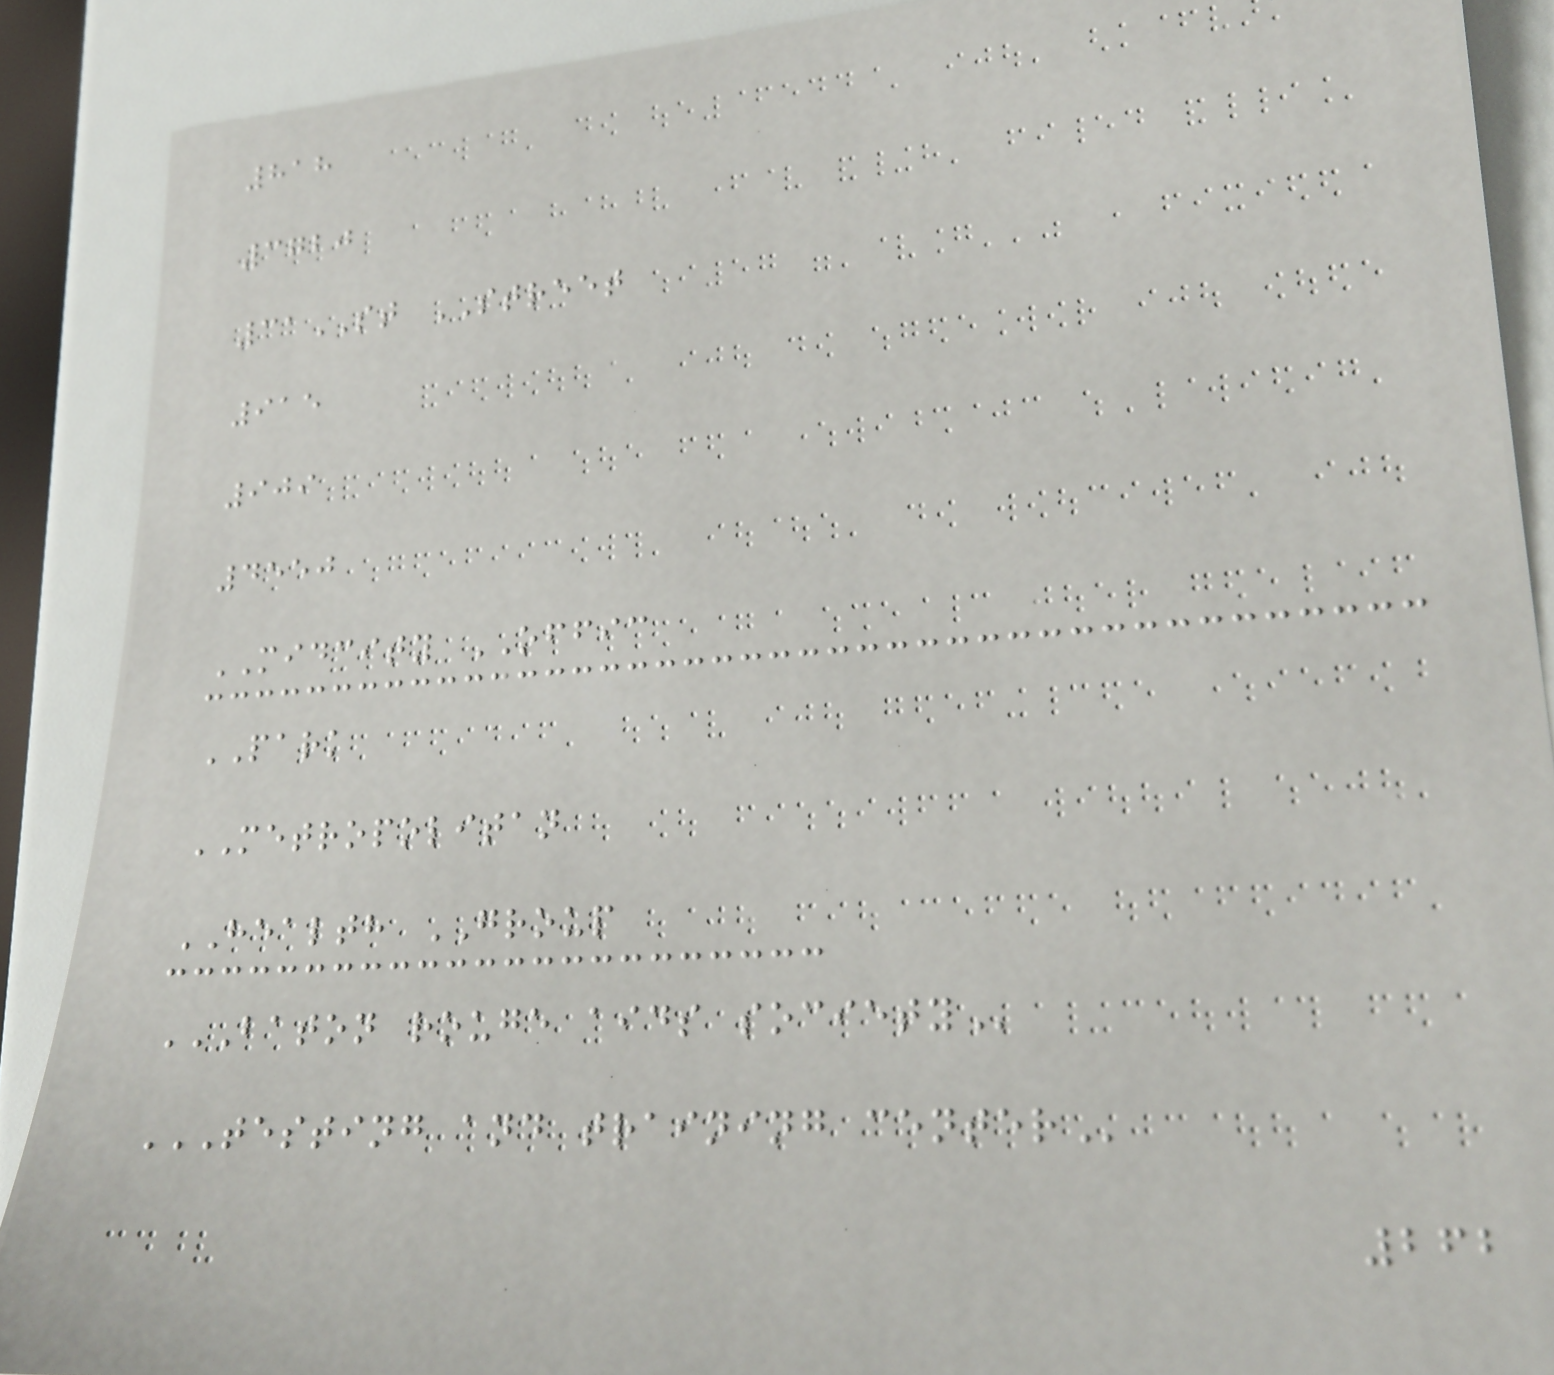818
3720
31ST STREET
915
909
4550
MIDCITY OFFIC
PARK
METROPOLITAN
HEALTH GROUP
BATON ROUGE AIDS SOCIETY
TESTING AND TRAINING CENTER
262
